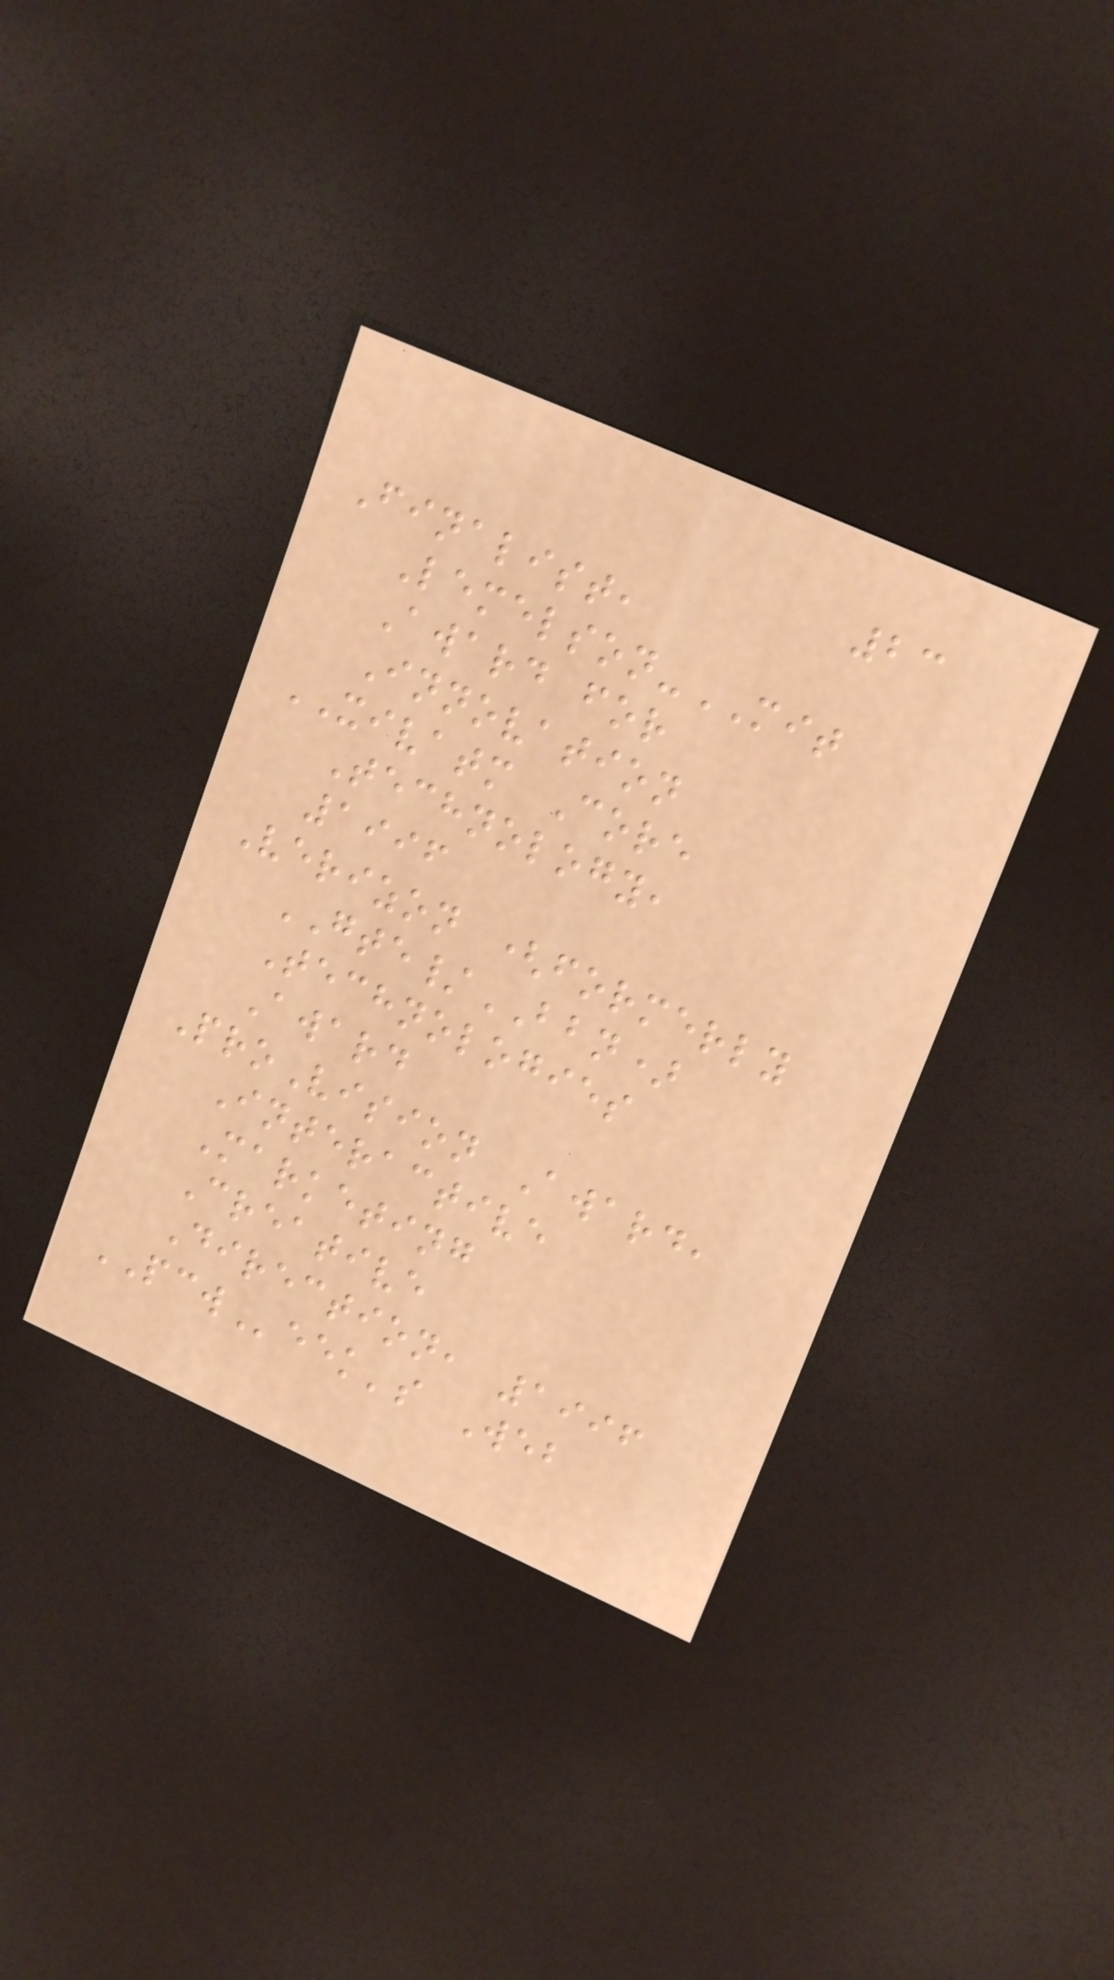23
Finalist,
Lemelson-MIT
Award for
Innovation
XIVATM Core
Technology,
1996
Verizon (formerly
GTE/BBN)
Technologies
Award
ProVision Award,
Interactive
Marketing
Creative
Direction, 1996
PCWeek's Web
